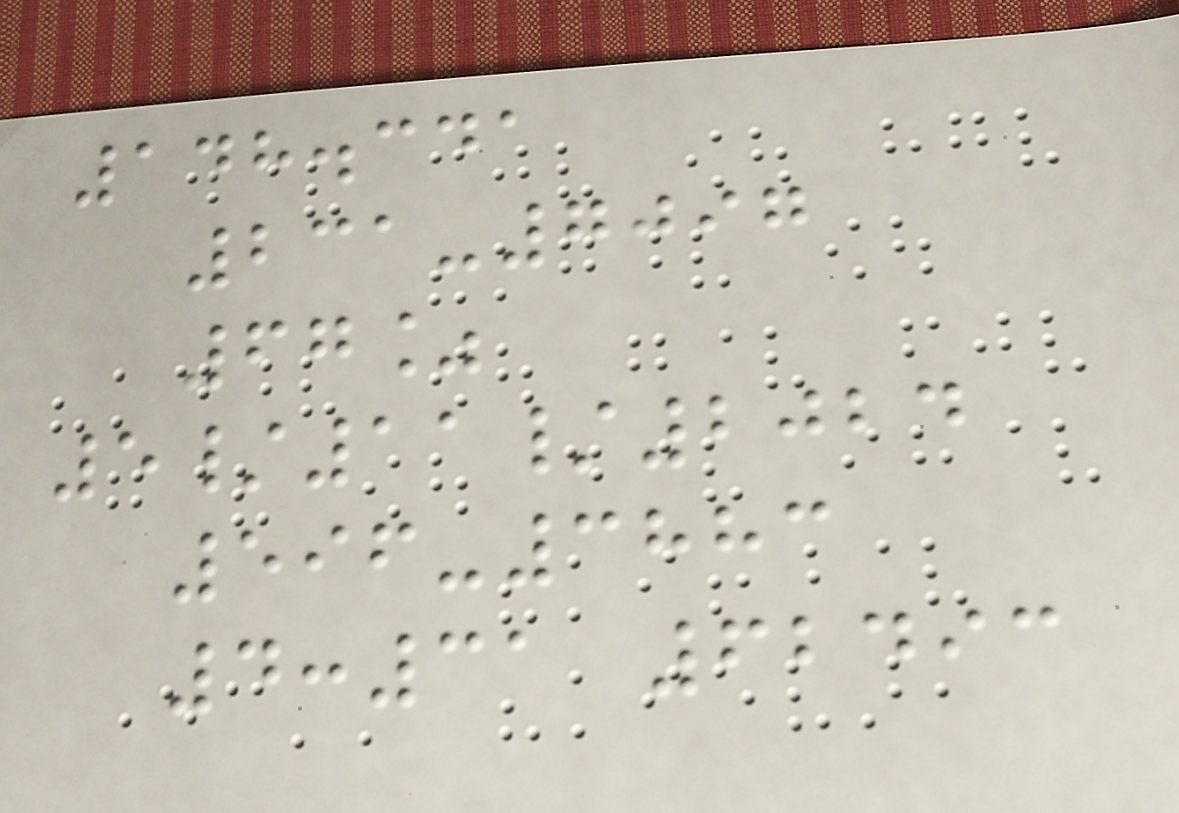148.341
231-7097
67%
5/11/2024
596-3883
4:31 62493
